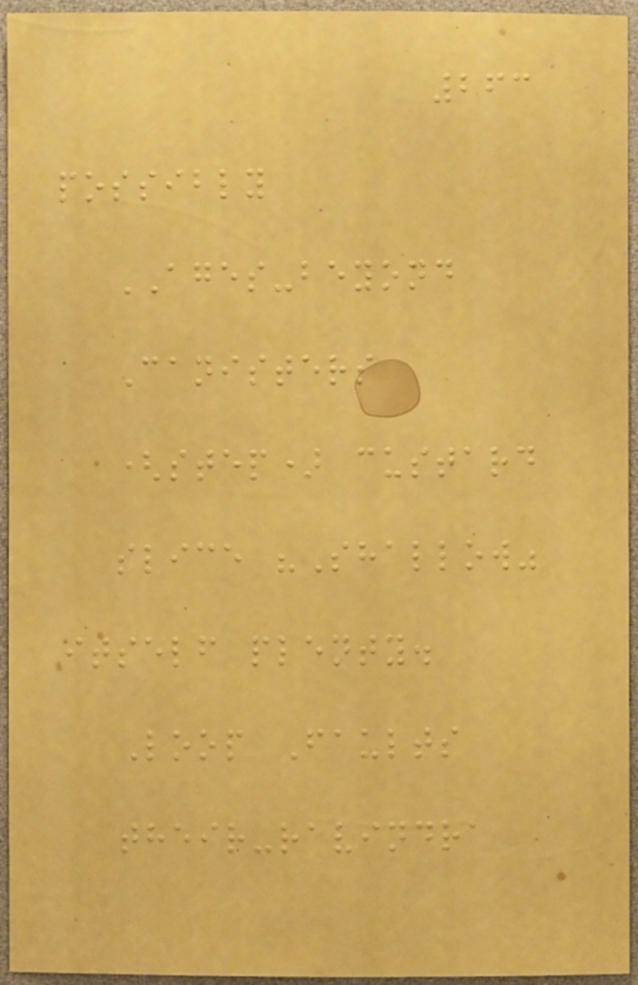263
possibly
AGES-beyond
Canisters
(step) custard
slice "Shallow"
itself plenty.
Loop Faults
their-ravindra
